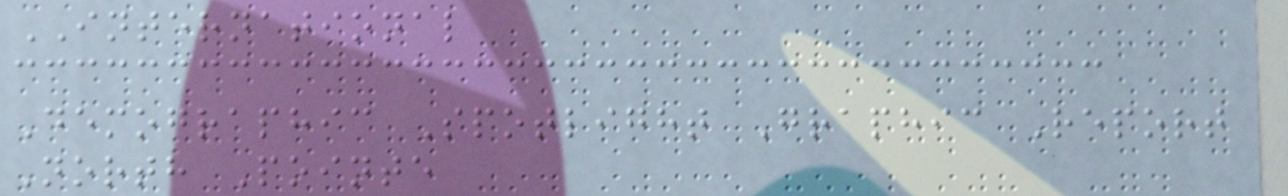INTERNATIONAL
Demographic Spotlight Graphic Report
North Pointe
